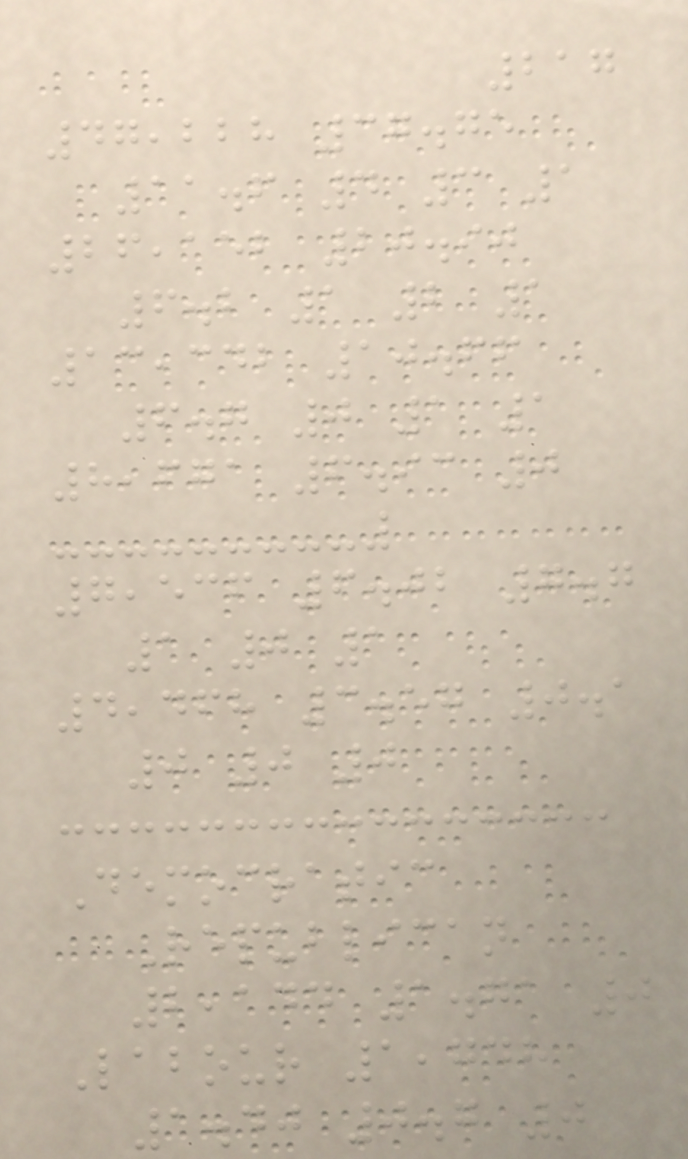217
47,228 37.75
11.6 4 3 1
26,152 20.90
6.2 1 2 1
13,342 10.66
6.7 0 1 1
8,671 6.93 0
7,536 6.02 7.7
1 0 1
4,468 3.57 0.1
0 0 0
Democratic
Republican
2,144 1.71 0
Labour 1,748
1.40 0.7 0
